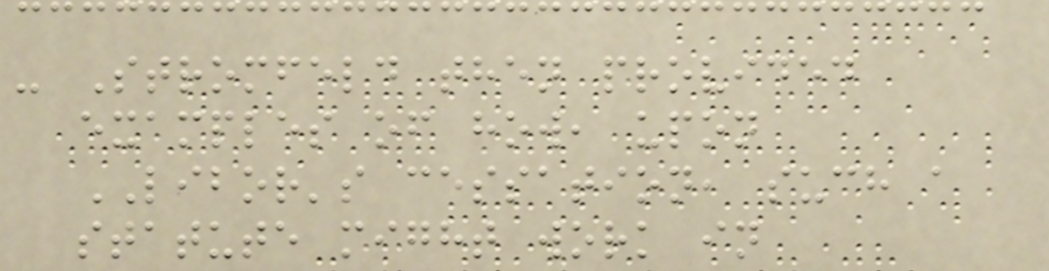- Stromfeld then provided
examples of how, upon
LIBOR's cessation, such a
statute might work in
